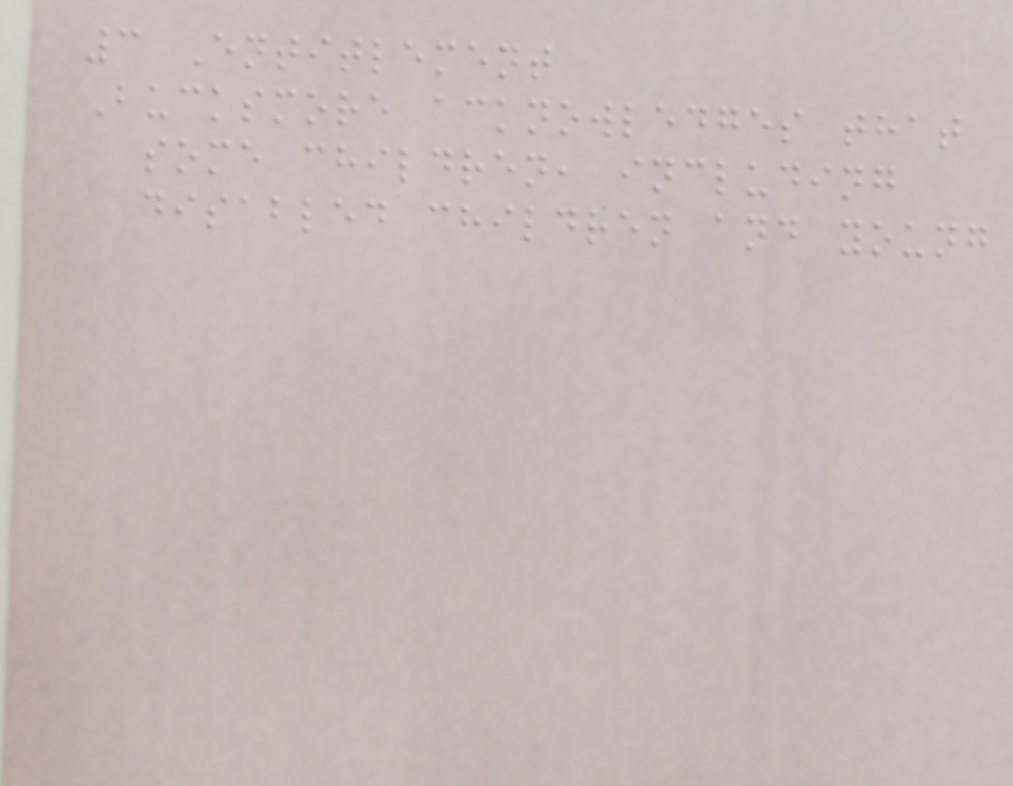3 Entitlement
Bucksmore acknowledges that
some children, including
disabled children and young
